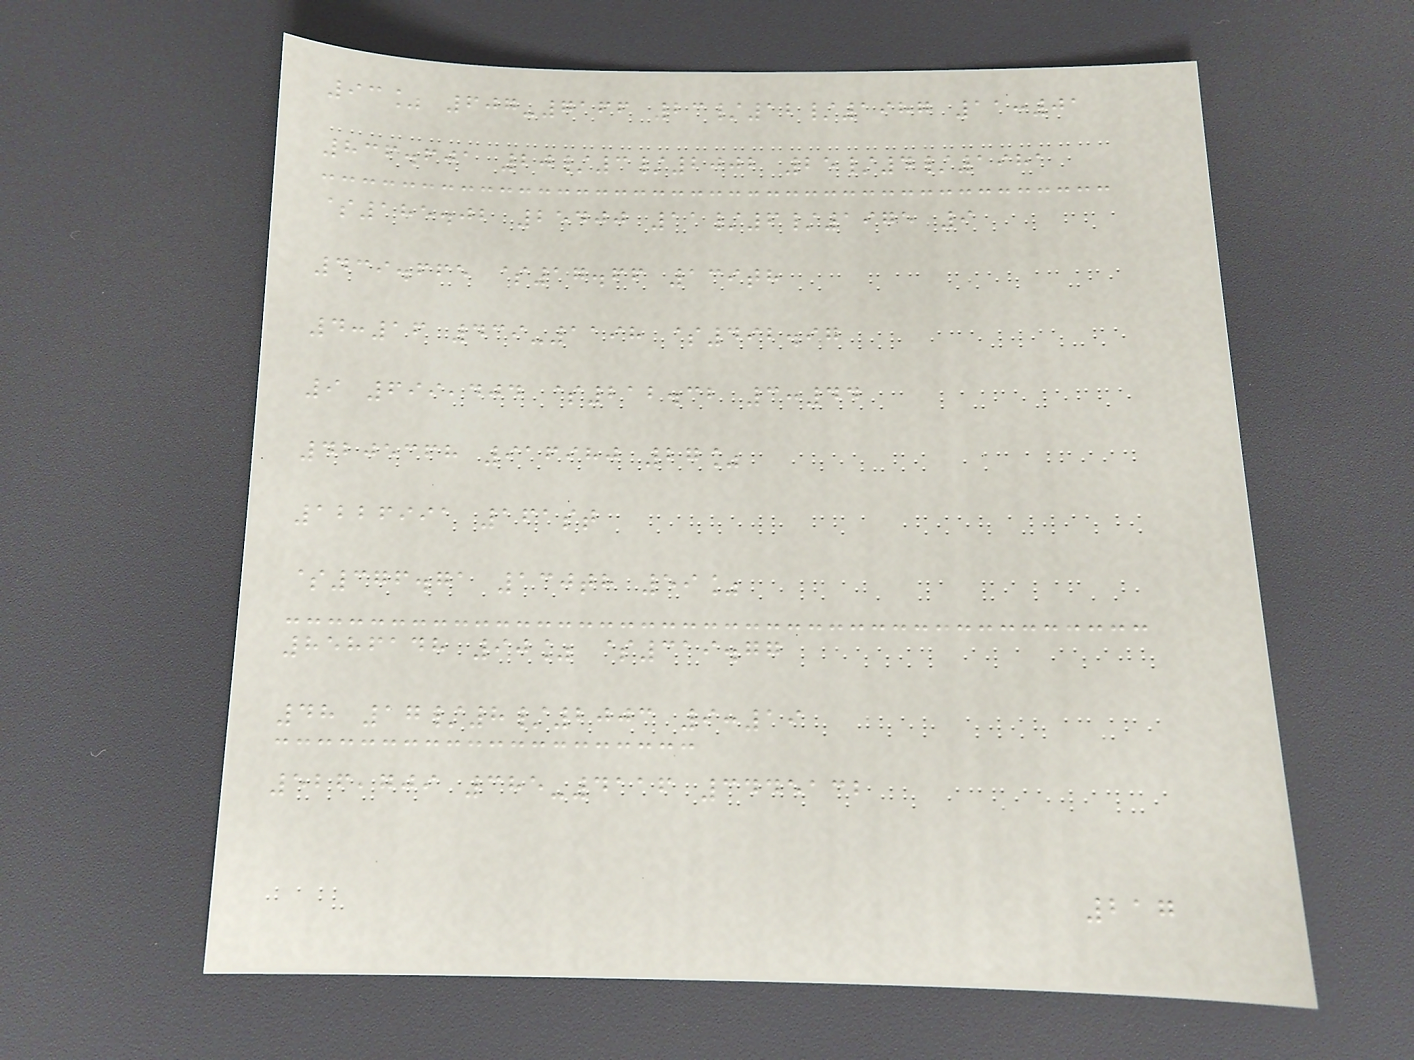93% 607-7166 23/12/1987 11:01
836.601 20/3/2002 25/4/1981
$185.02 25400 11/6/1975 9
439.665 $17.66 139th
4:16 439-1198 $492.97
9 699,404 $212.32 3:44
4205368 916980 27%
1226991 161st
$376.71 130th 59%
8586148 90% $319.77
48 17/8/2003 9:19
526,709 385-4116 3445132
217
